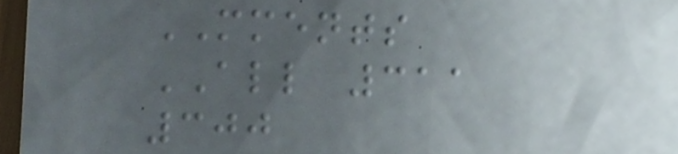MMENTS
ALL 311
300
